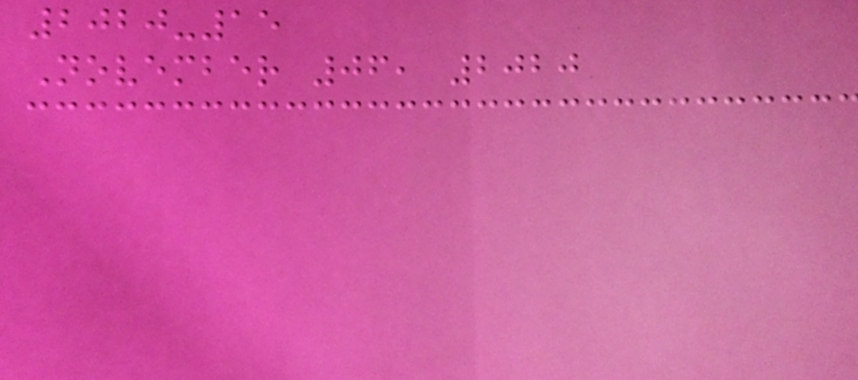2020-15
November 06, 2020
